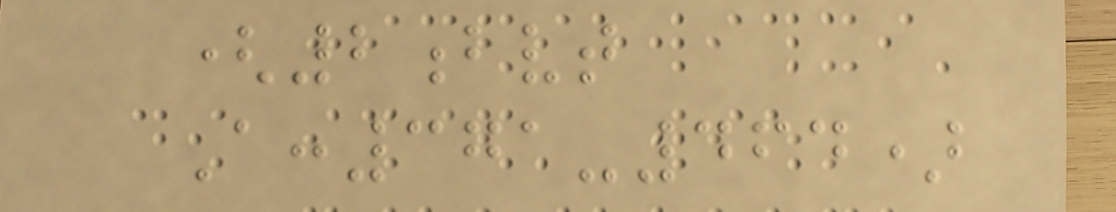(2bvt
A:371-464)
